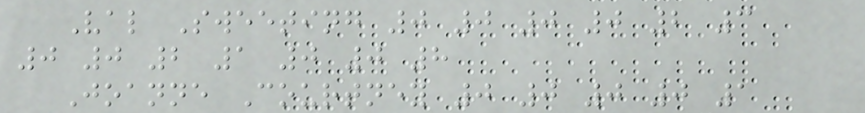Val Sweeting 0 0 0 0 2 3
0 0 2 1 0 0 8
Joanne Courtney 0 0 0 0 1
